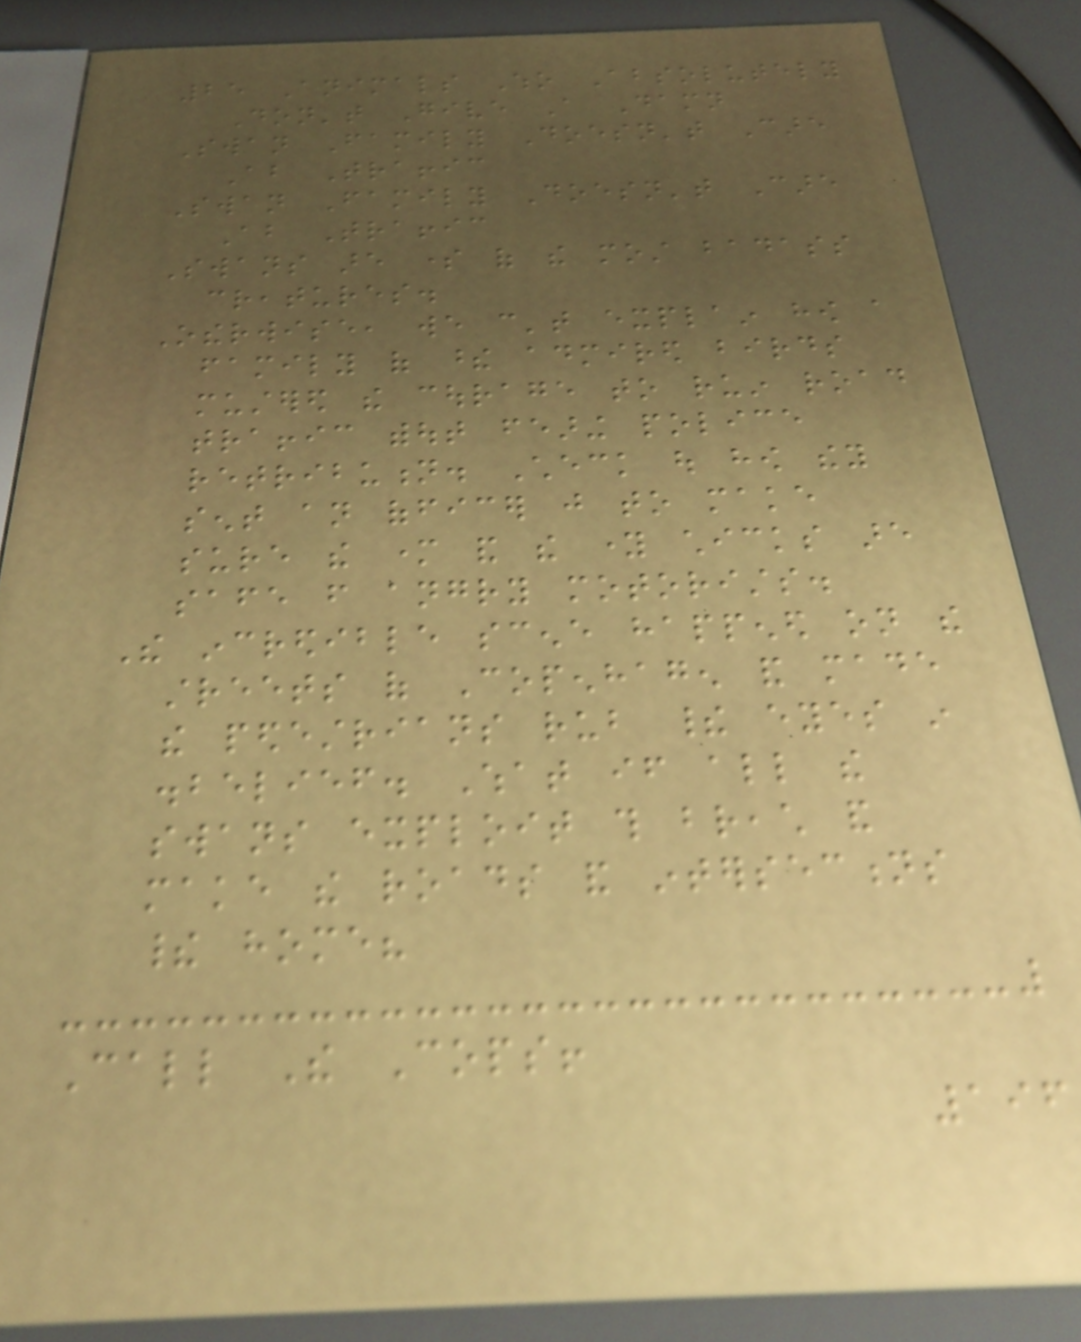25 Animals Who Absolutely
Don't Give A Damn
Swan Family Doesn't Care
About Traffic
Swan Family Doesn't Care
About Traffic
Swans are some of the most badass
creatures.
Otherwise, we can't explain how a
family of these admired birds
mustered the courage to ruin road
traffic without fearing police
retribution. Check out how they
sent an officer just to make
sure the mother and the young chicks are
safe from angry motorists.
The incredible scene happened on the
streets of Copenhagen and made
the pedestrians rub their eyes in
disbelief. What if all the
swans exploit this breach and
make the roads and intersections
their home?
Call The Cops!
196
